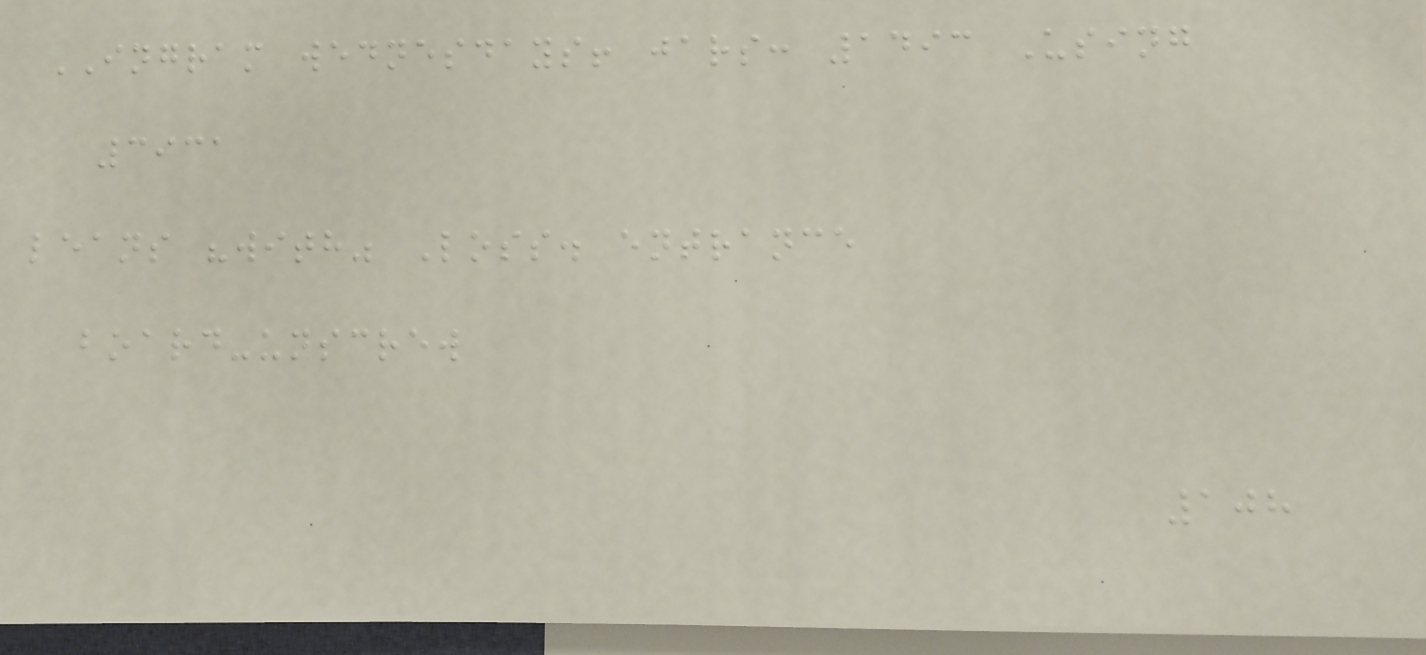INGRAM wednesdays! jars: 1493 Using
3931
leans "with" Loss. entrance
board-unscrew
108
